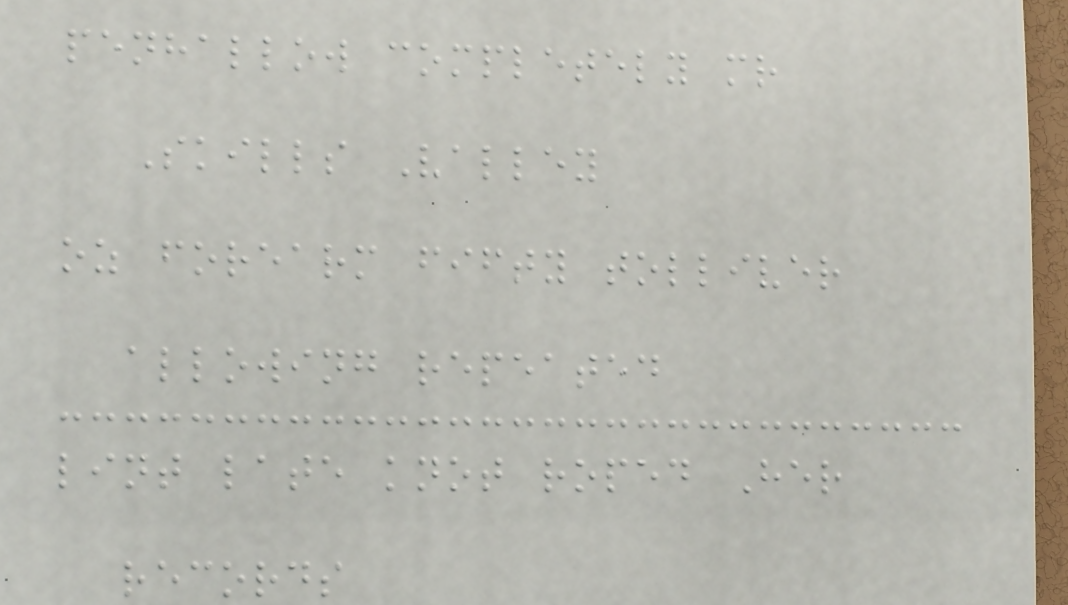penhallow completely mr
Skills Valley
oz forearm fifty tolliver
allowing repeated
lint late knot roped Her
records
